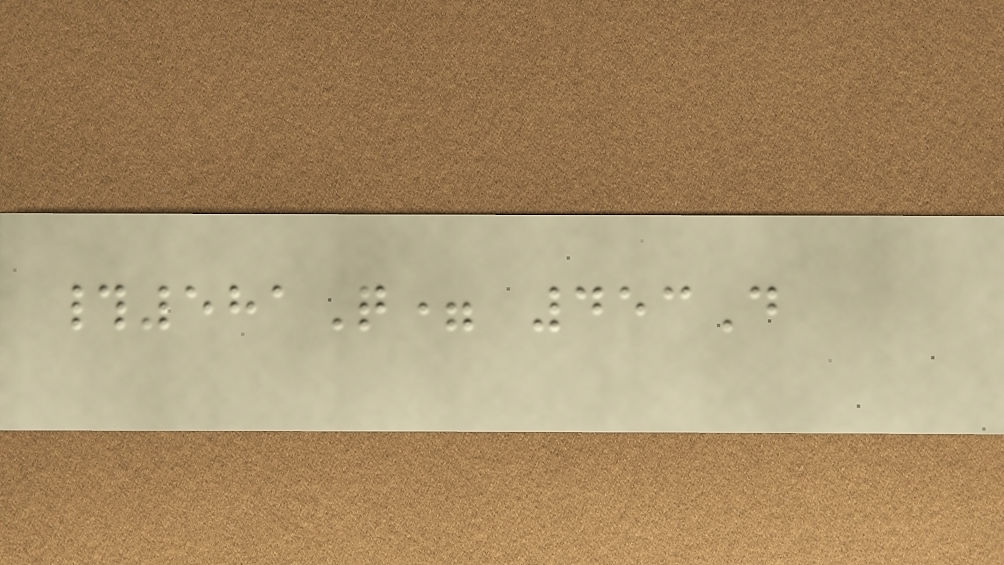#581Q= 453D
